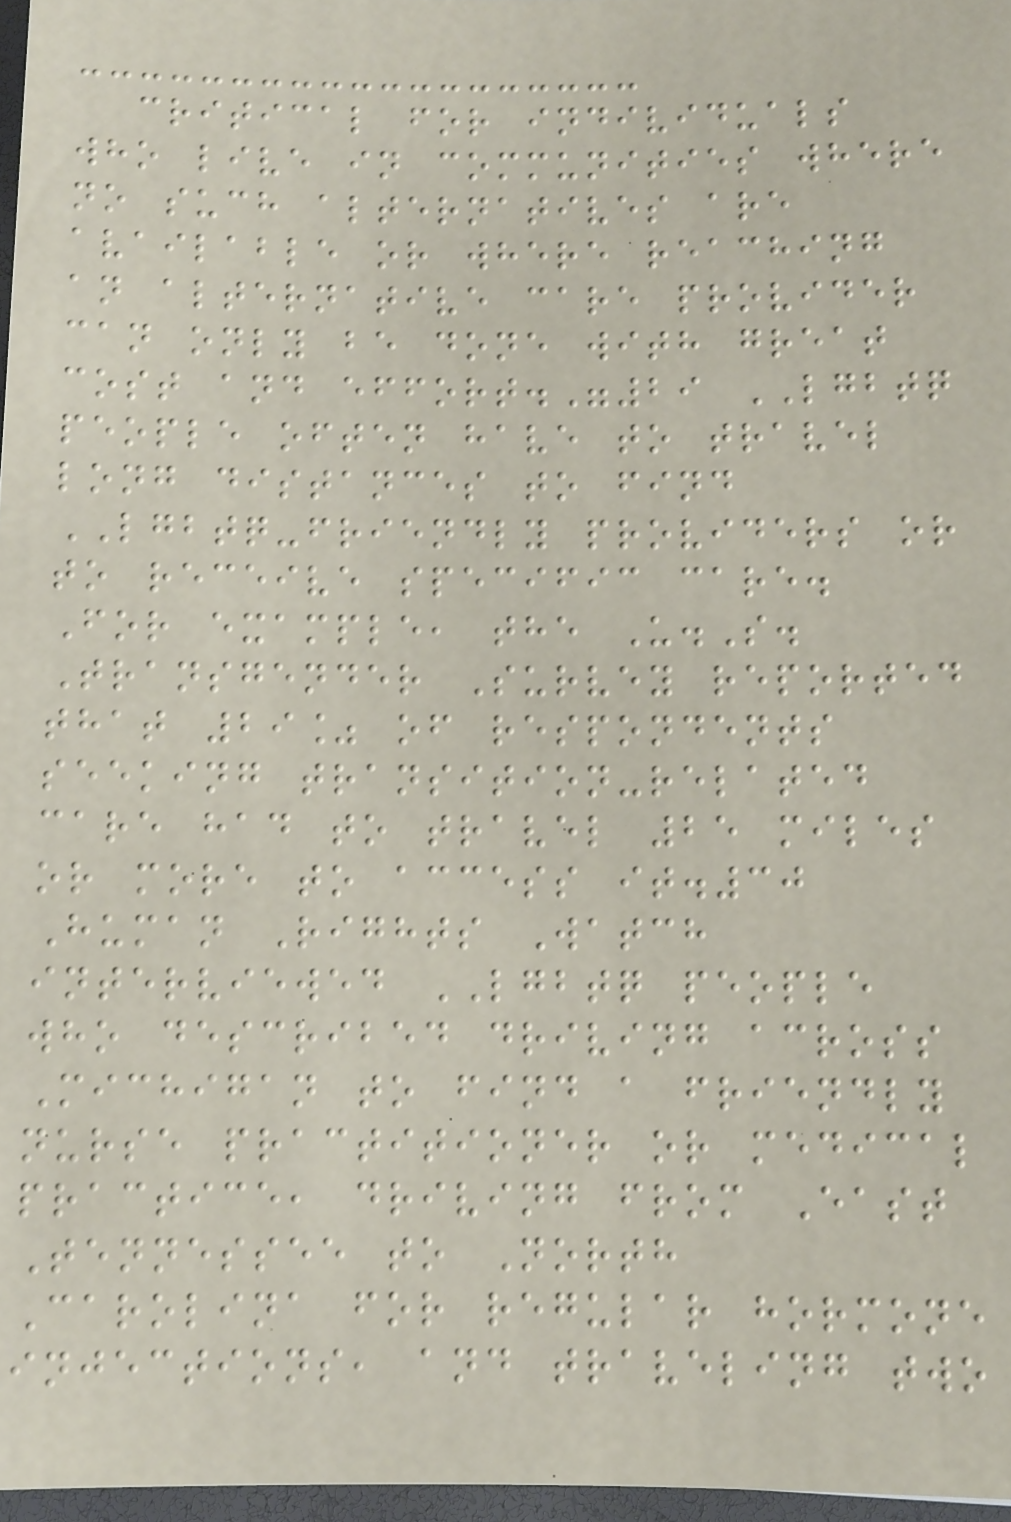critical for individuals
who live in communities where
no such alternatives are
available or where reaching
an alternative care provider
can only be done with great
cost and effort."29 LGBTQ
people often have to travel
long distances to find
LGBTQ-friendly providers or
to receive specific care.
For example, the U.S.
Transgender Survey reported
that 29% of respondents
seeking transition-related
care had to travel 25 miles
or more to access it.30
Human Rights Watch
interviewed LGBTQ people
who described driving across
Michigan to find a friendly
nurse practitioner or medical
practice, driving from East
Tennessee to North
Carolina for regular hormone
injections, and traveling two
